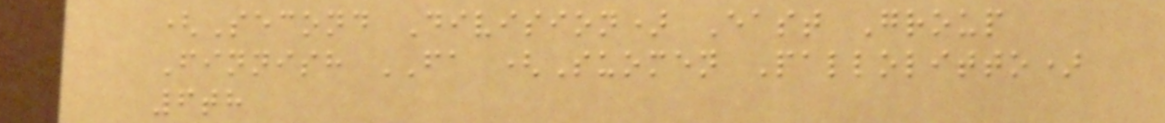(Second Division) East Group
Finnish FA (Suomen Pallolitto)
6th
